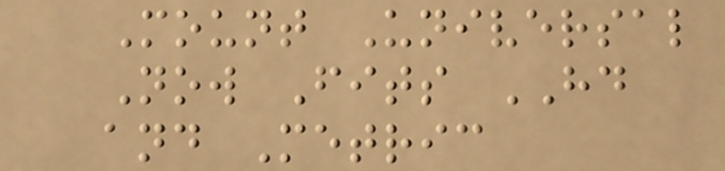Mount Universal
Now Fits HD
and Metric
